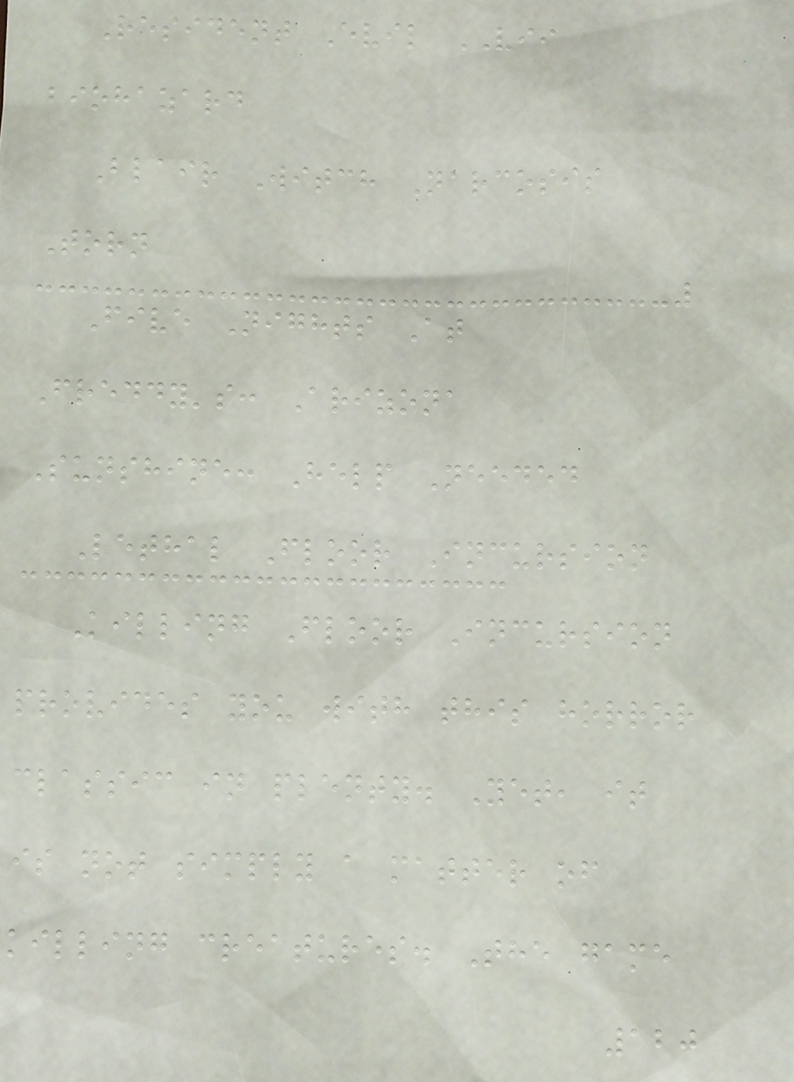Resident Evil VII
biohazard
Blair Witch Narcosis
Torn
Five Nights At
Freddy's: Arizona
Sunshine: Help Needed
Lethal Floor Incursion
Killing Floor Incursion
provides you with this horror
classic in plenty. Yet, it
is not simply a matter of
killing creatures. The game
120
